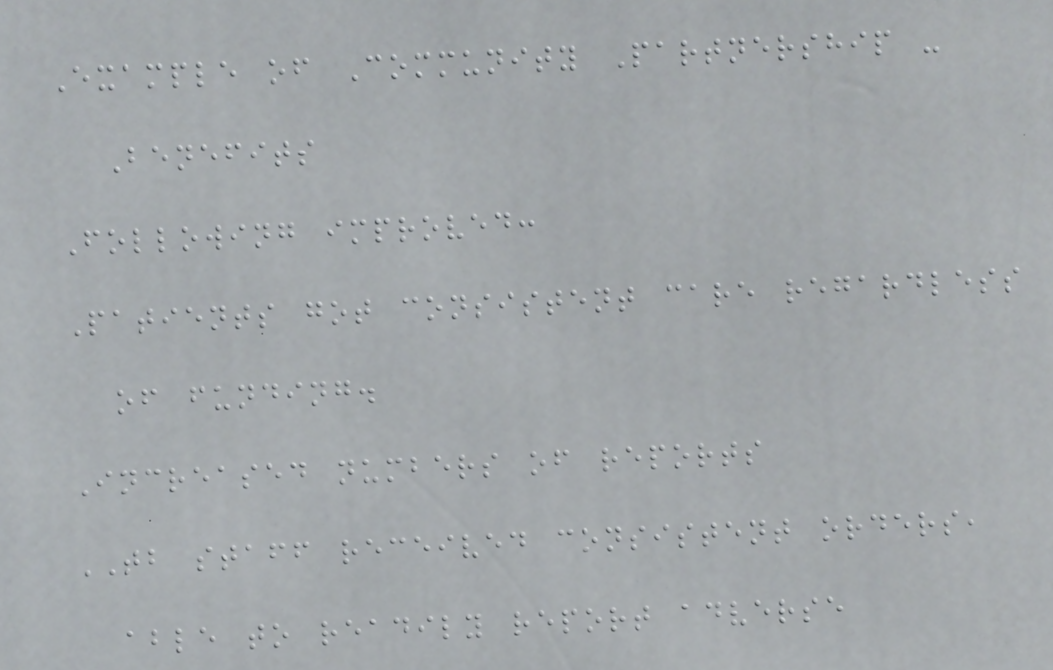Example of Community Partnership -
Benefits
Following improved:
Patients got consistent care regardless
of funding.
Increased numbers of reports
TB staff received consistent orders,
able to readily report adverse
